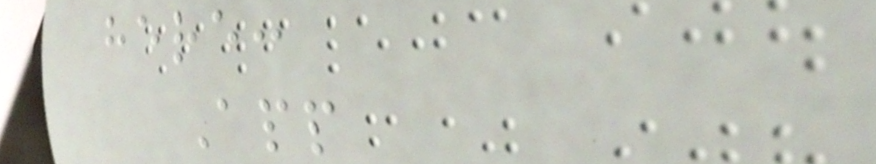here:
App
